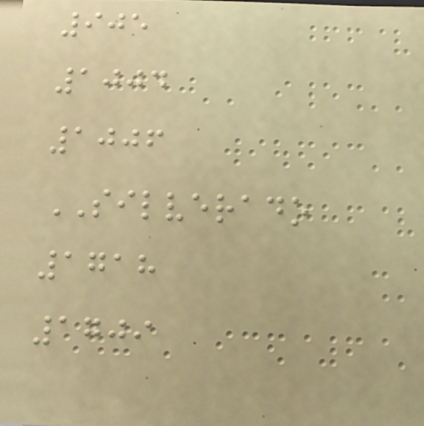905
1004
1006
SILVERADO
1718
1709
